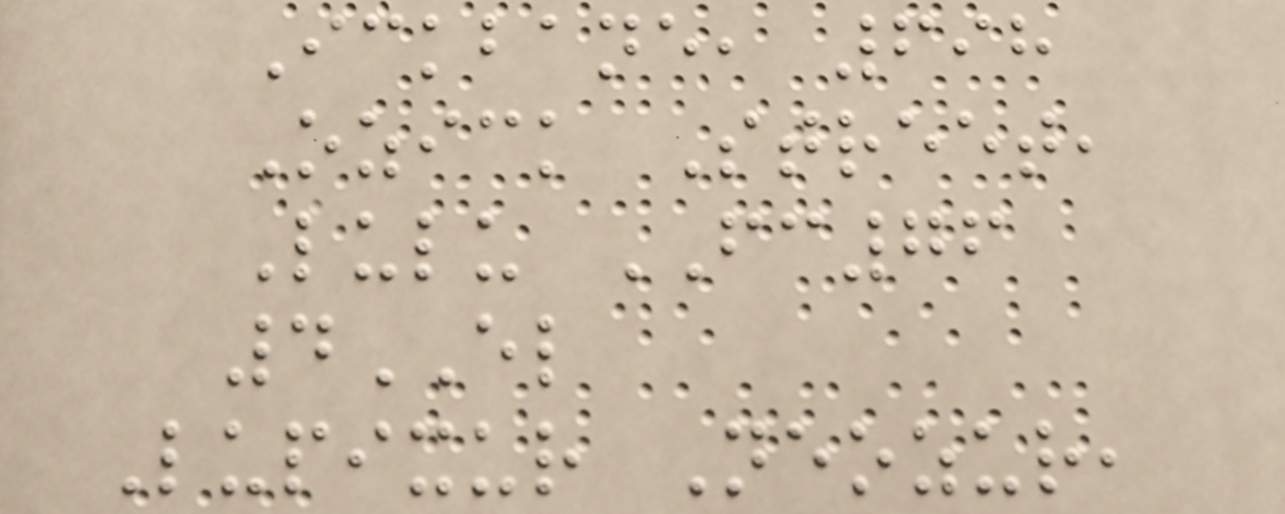Ickbane, 698
Ozick Street,
Lulu FC76
4EL
Lupixur Neozur,
